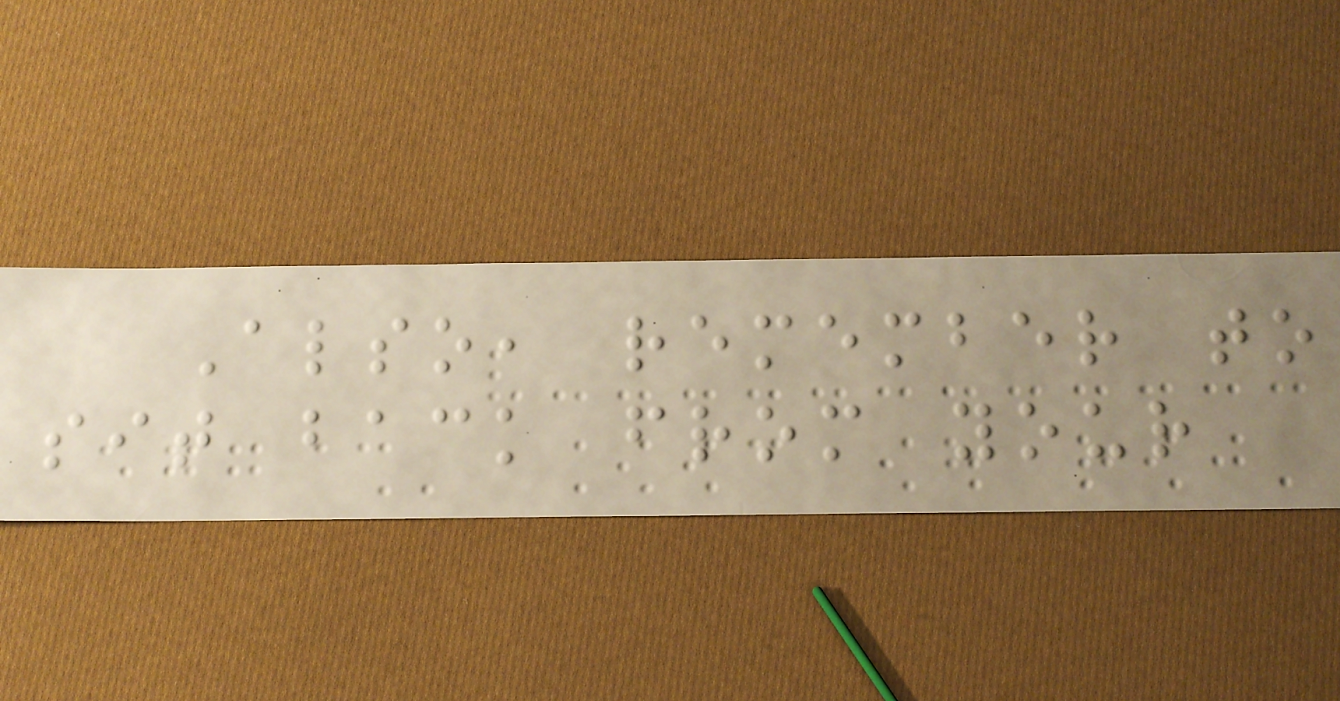Also, remember to
sit back from your
